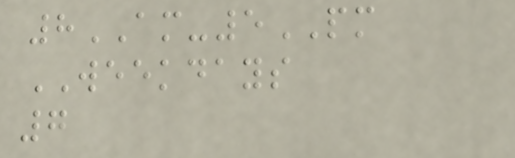8AM-5PM
WEEKDAYS
7
